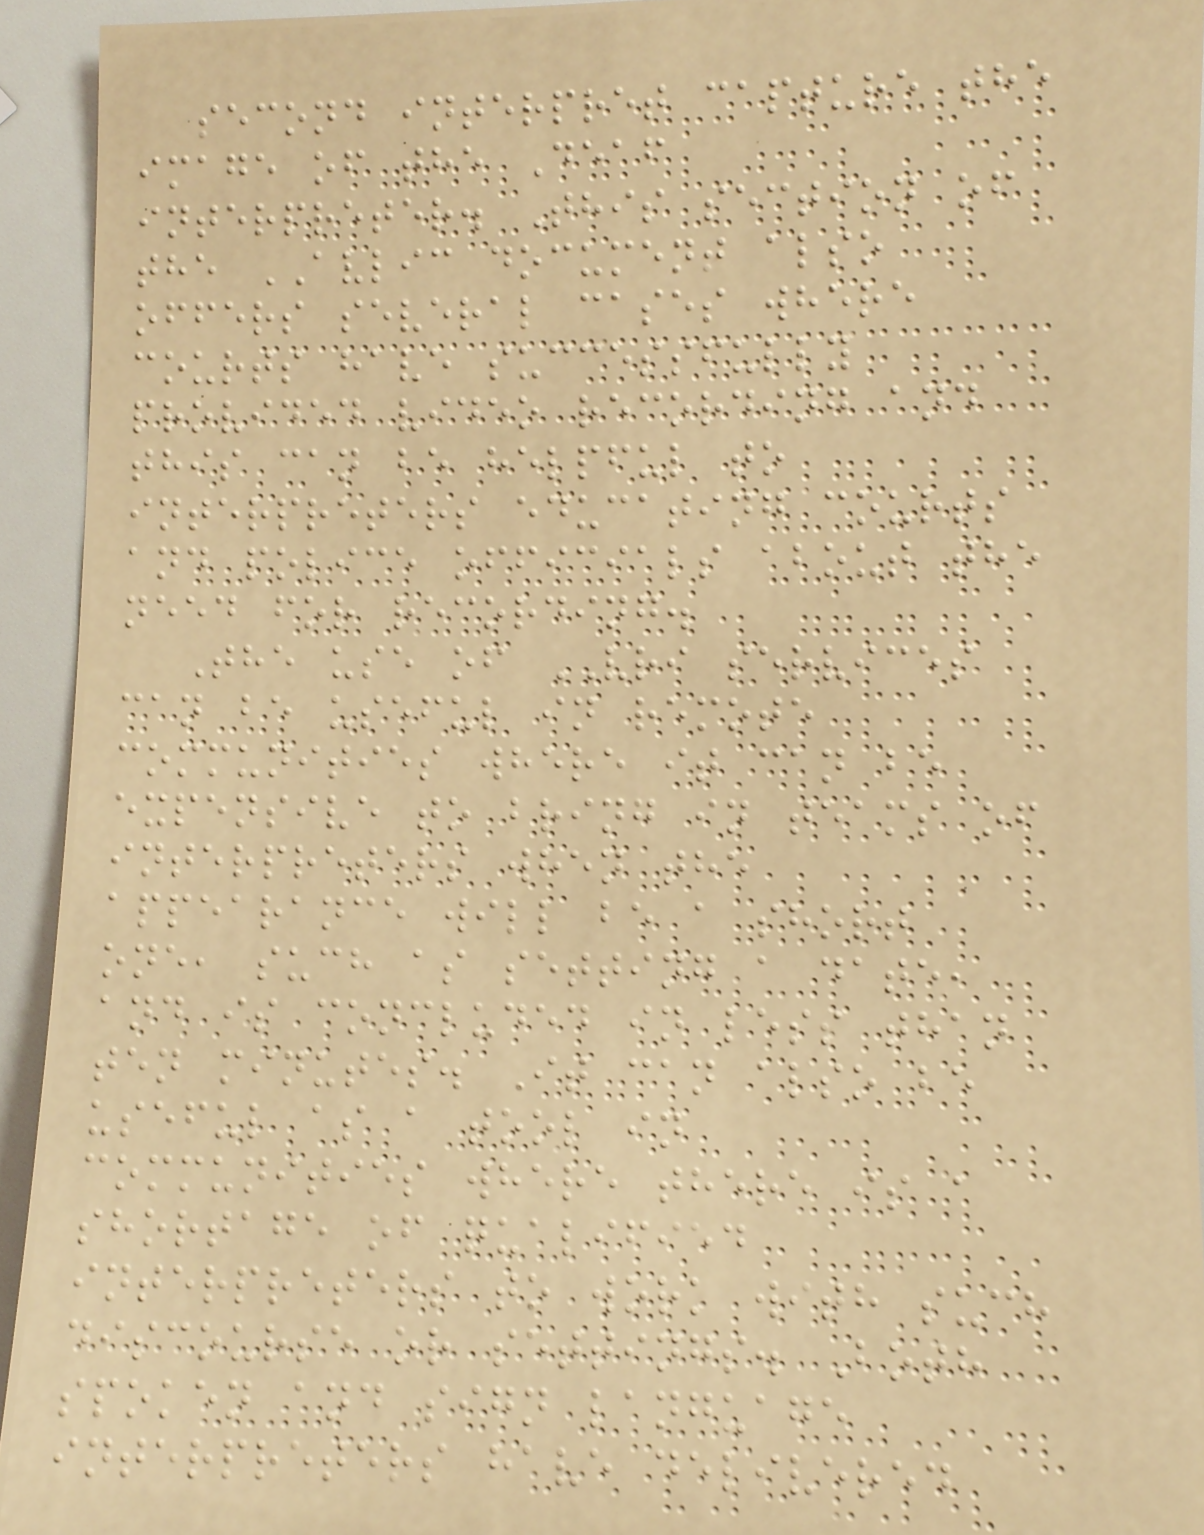second interpret capture the
image of the Deaf
interpreter. This section of
the AVLIC document also
offers several cases where
courts have successfully
provided video recording and
this can be helpful to
interpreters educating courts
and police officials about the
need for recording.
The use of VRI services
can be useful in remote
communities where it can be
expensive to bring in teams of
interpreters when the
appearance will be a short
one, such as setting a date,
and is concluded in less than
ten minutes. It can also be
useful as a tool in
communities where there is a
shortage of qualified
interpreters to work with such
discourse or settings. Both
spoken and sign language
interpreters have delivered
